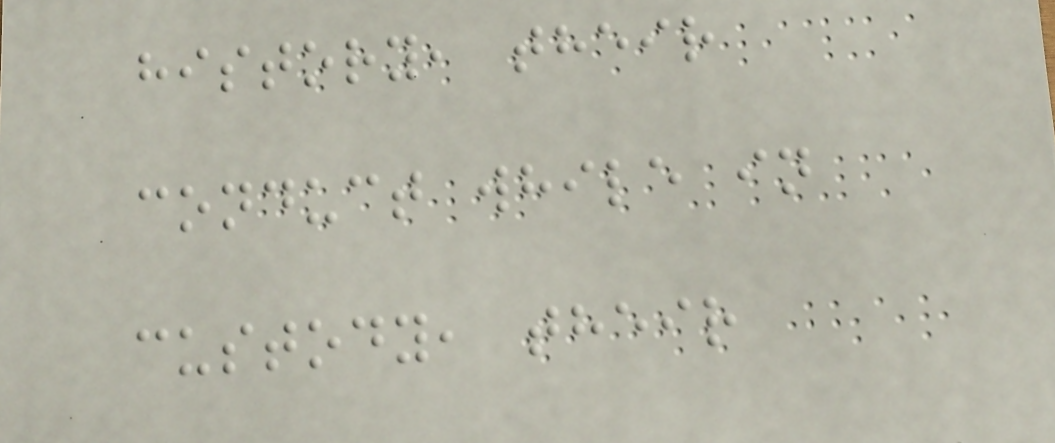history, their
conduct while in
custody, their
